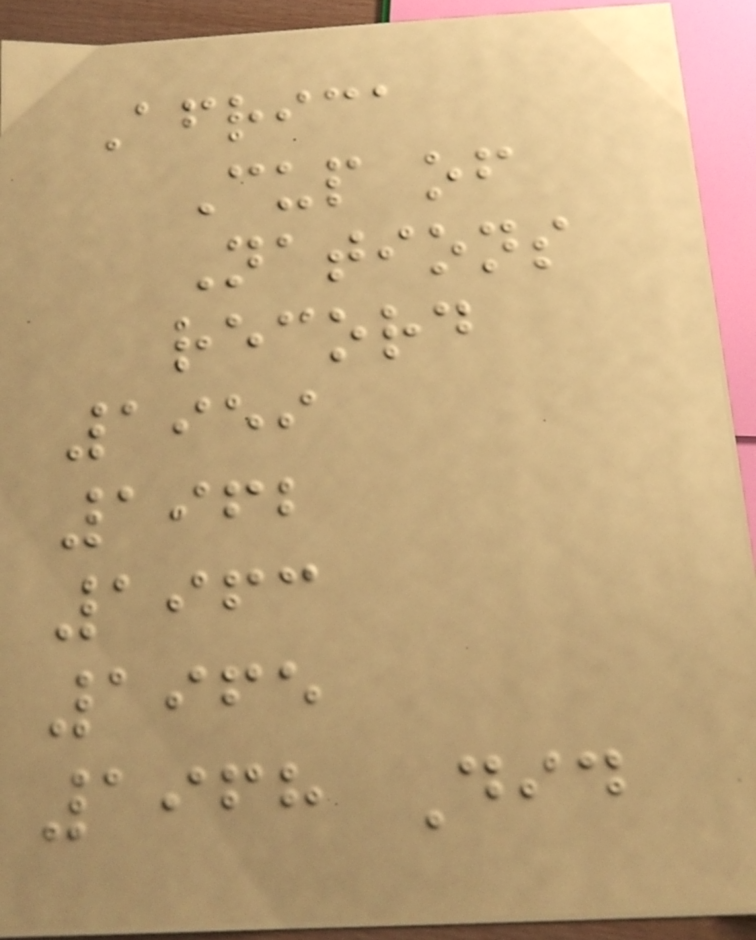Africa
Cup of
Nations
record
1959
1962
1963
1965
1968 Did
